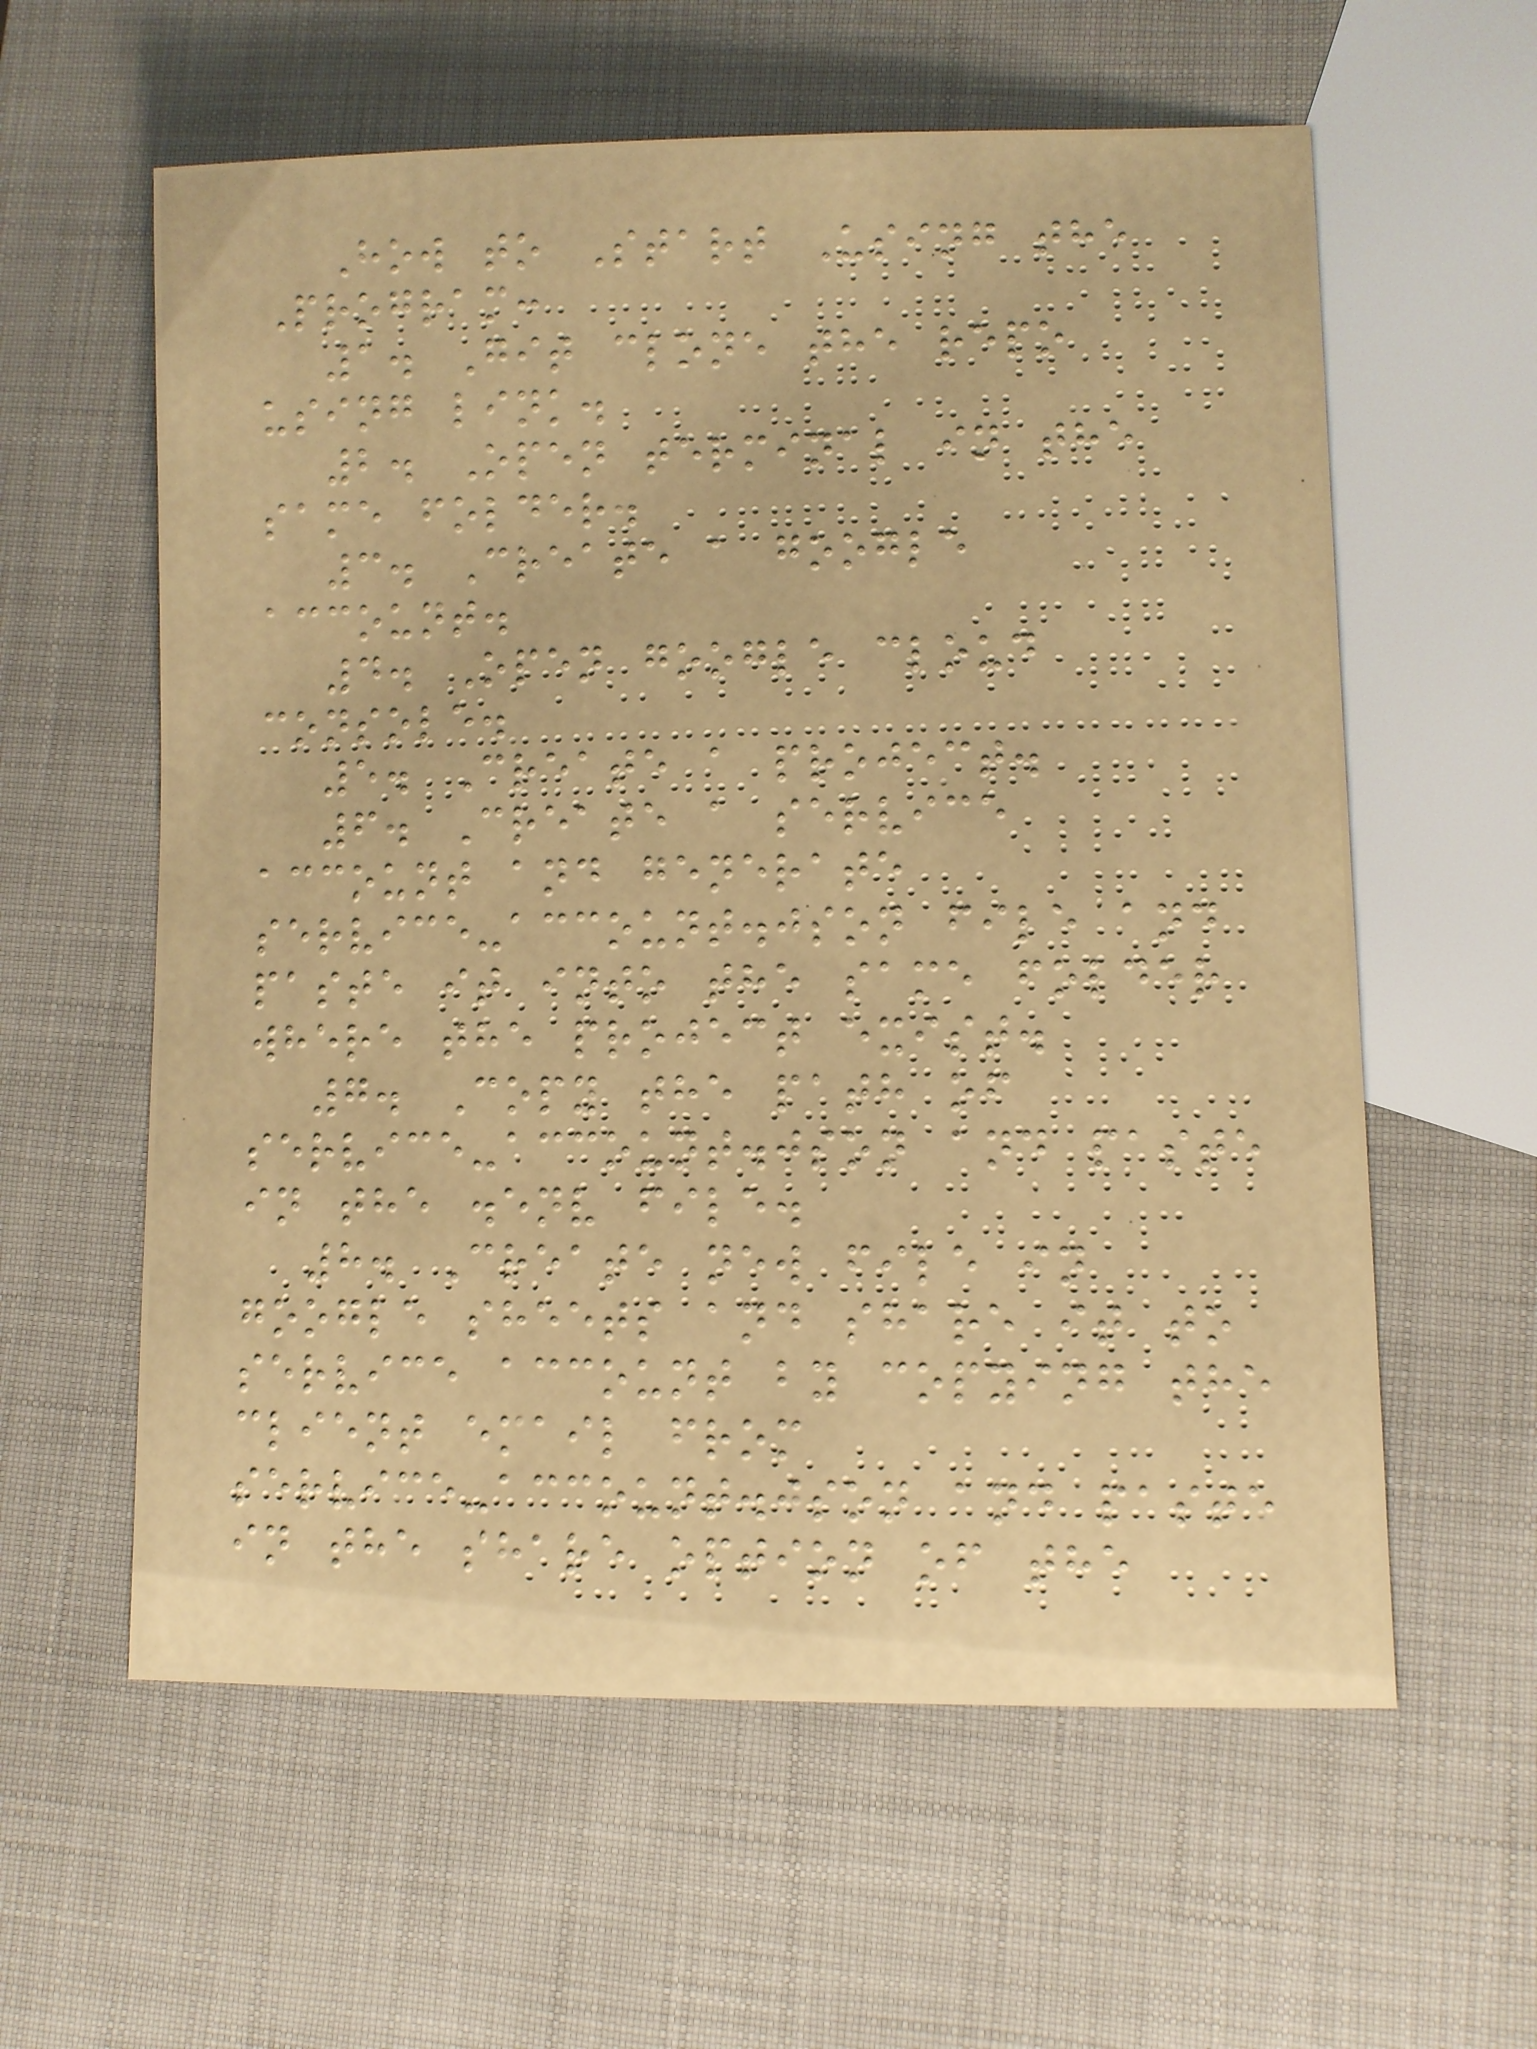How to Start Using the
Program:
1. Git clone the repo
using link.
2. Open terminal in the
same folder.
3. Create a google
account.
4. Open google cloud
console.
5. Create a project.
6. Create a service
account and generate
service-account.json file and
paste it into the same folder
where the project exist.
7. Copy the path of
service-account.json and paste
in the .env file.
8. Create new file in
google sheets and share it to
service account by copying the
client email from
service-account.json and paste
in the share option of the
